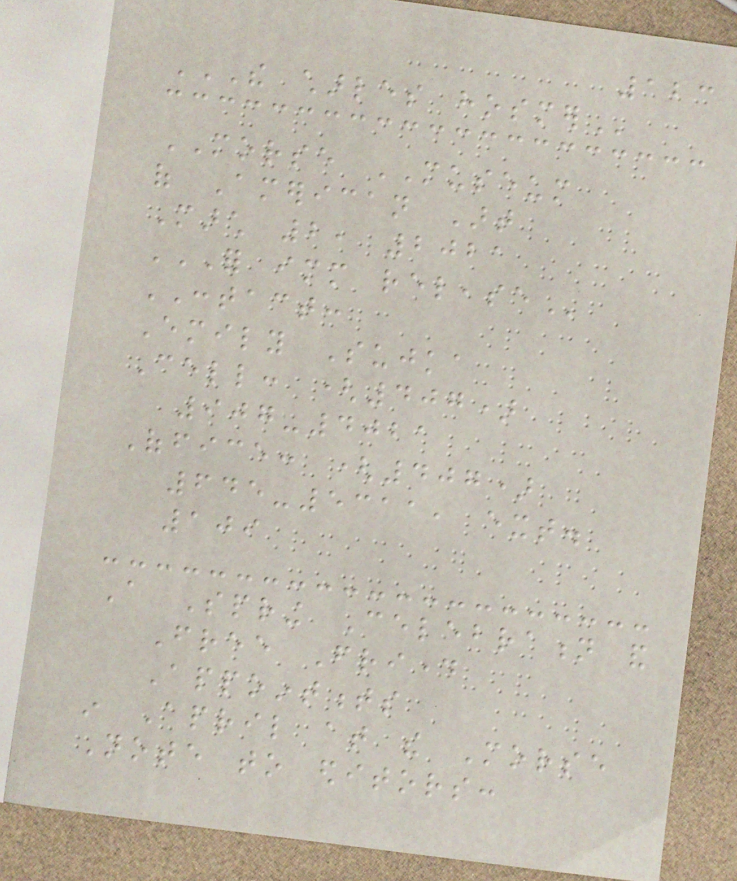123
THE CHARLES HOSMER
MORSE MUSEUM
of American Art
March 2, 2021
FOR IMMEDIATE RELEASE
CONTACT:
Emily Sujka
Cell: (407)
907-4021
Office: (407)
645-5311, ext.
109
A Spring Celebration and
Free Friday
Appointments
in April at the Morse
Note to editors:
